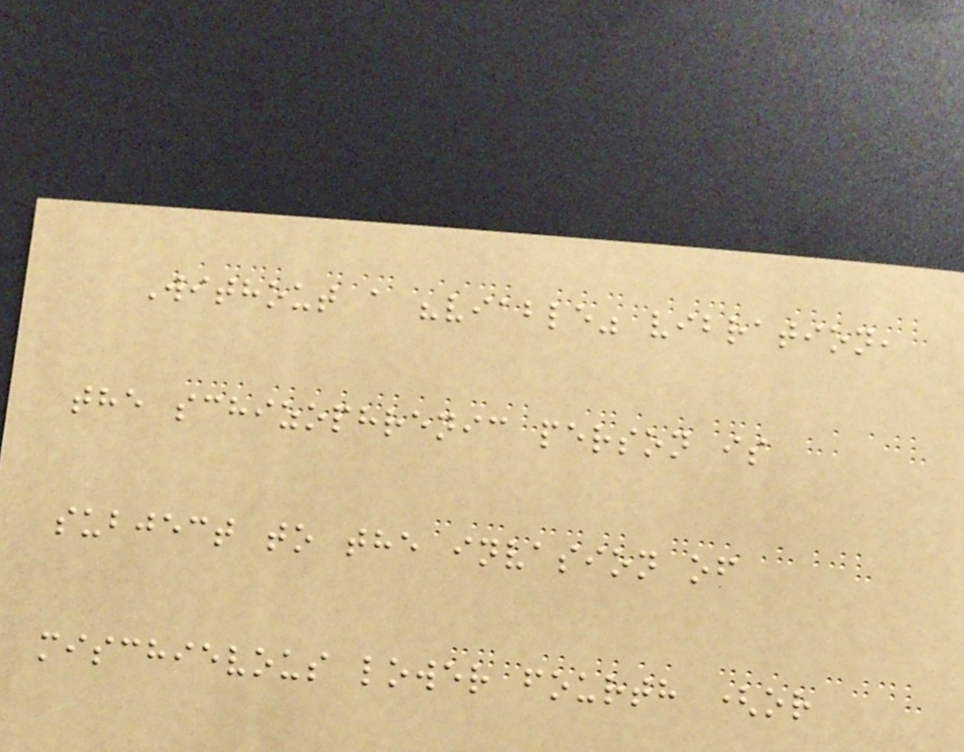Without a "viable" vibration,
the schizophrenic person is
subject to the invasion of
mischievous lower fourth (or
